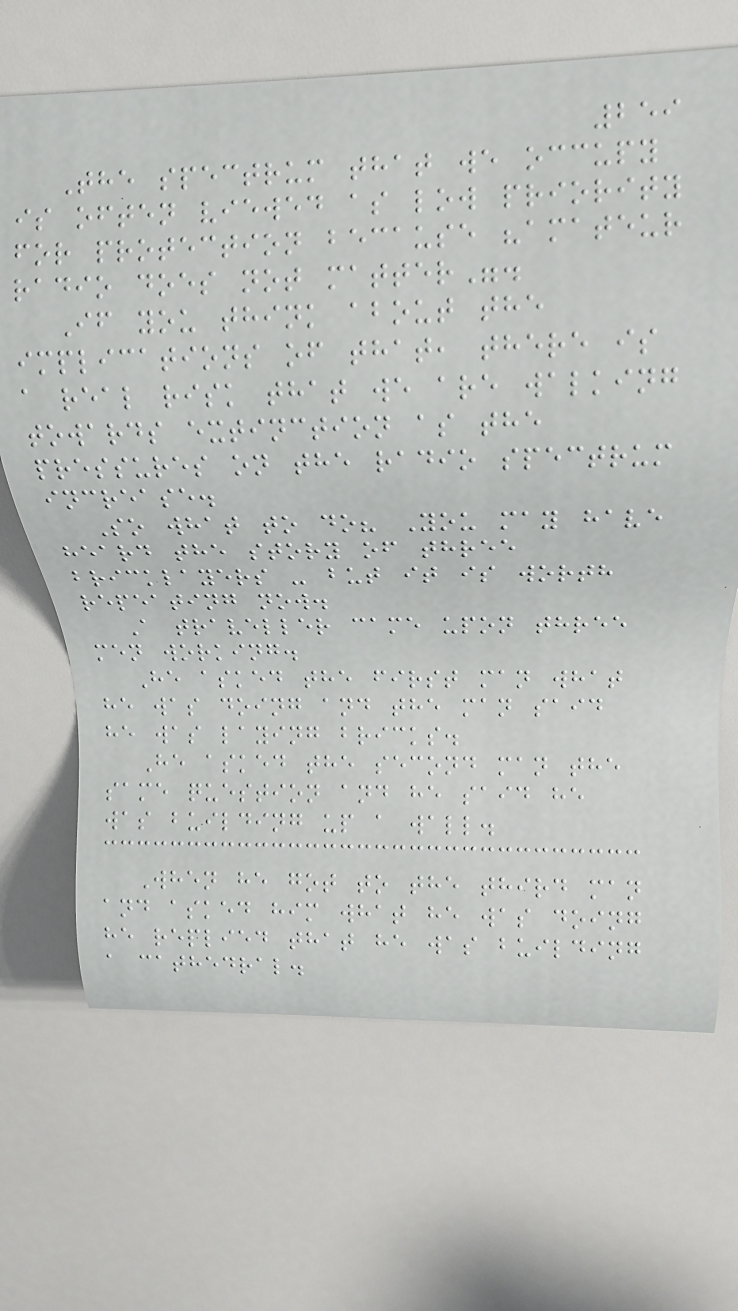259
The spectrum that we occupy
is often viewed as low priority
for protection because "amateur
radio does not matter".
If you think about the
implications of that, there is
a real risk that we are walking
towards extinction as the
pressures on the radio spectrum
increase.
So what to do? You may have
heard the story of three
bricklayers - but it is worth
repeating now.
A traveller came upon three
men working.
He asked the first man what
he was doing and the man said
he was laying bricks.
He asked the second man the
same question and he said he
was building up a wall.
When he got to the third man
and asked him what he was doing
he replied that he was building
a cathedral.
